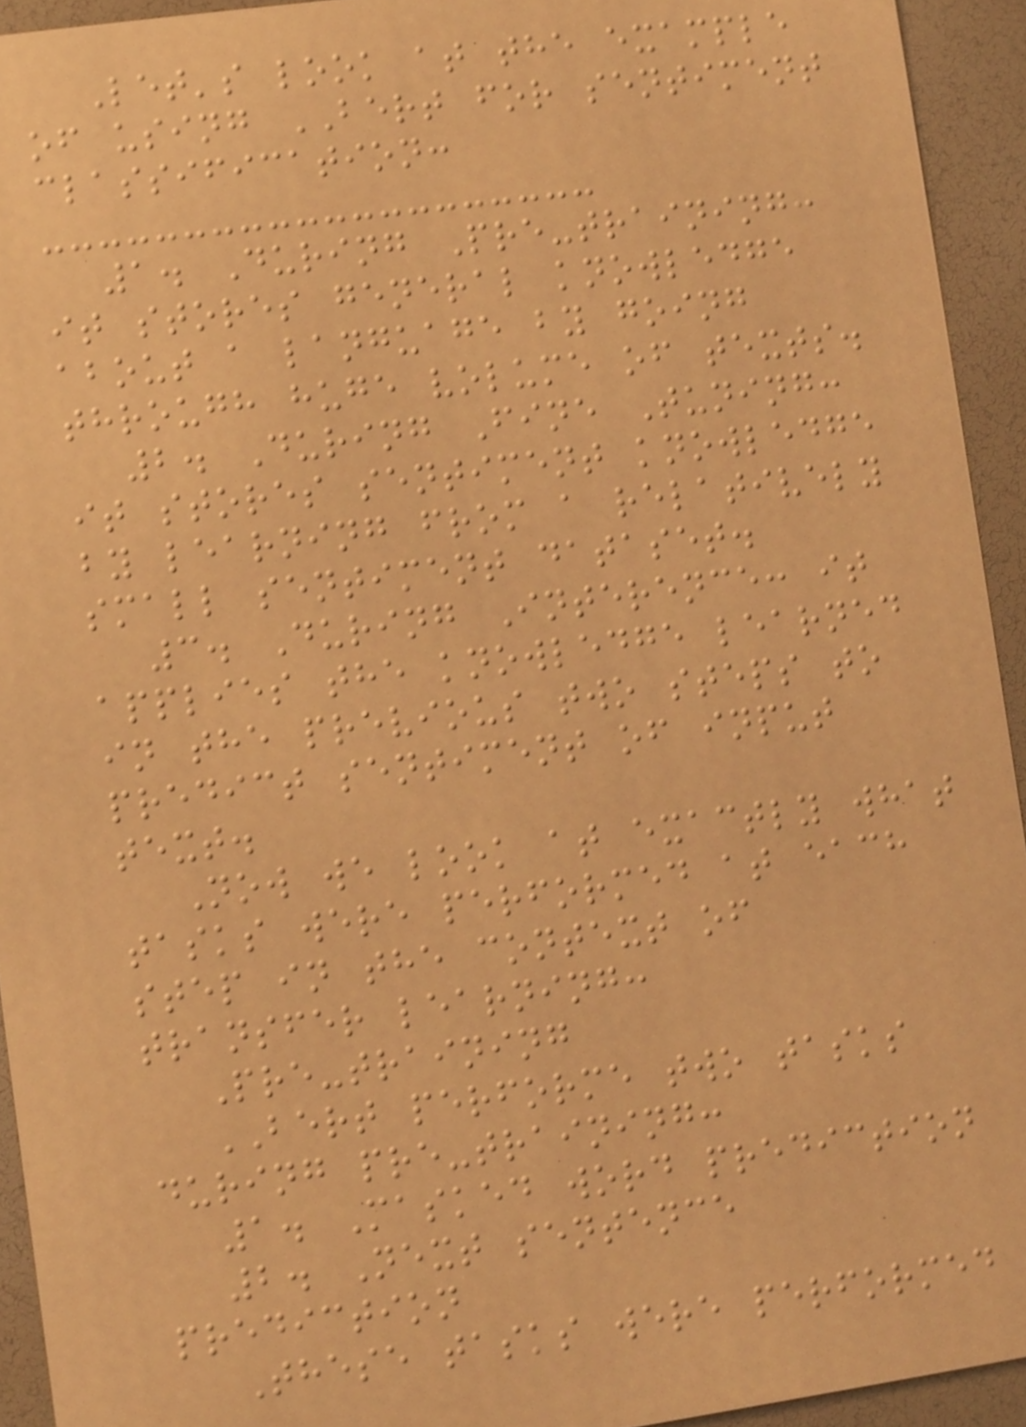Let's look at the example
of using BERT for sentiment
classification:
1. During Pre-training:
it stores general knowledge
about a language by going
through huge volume of texts.
2. During Fine Tuning:
it stores sentiment knowledge
by learning from a relatively
small sentiment dataset.
3. During Interence: it
applies the knowledge learned
in the previous two steps to
predict sentiment of input
text.
Now we look at exactly what
tasks were performed at each
step in the context of
transfer learning:
Pre-training
BERT performe two tasks
during pre-training:
1. Masked word prediction
2. Next sentence
prediction
These tasks were performed
